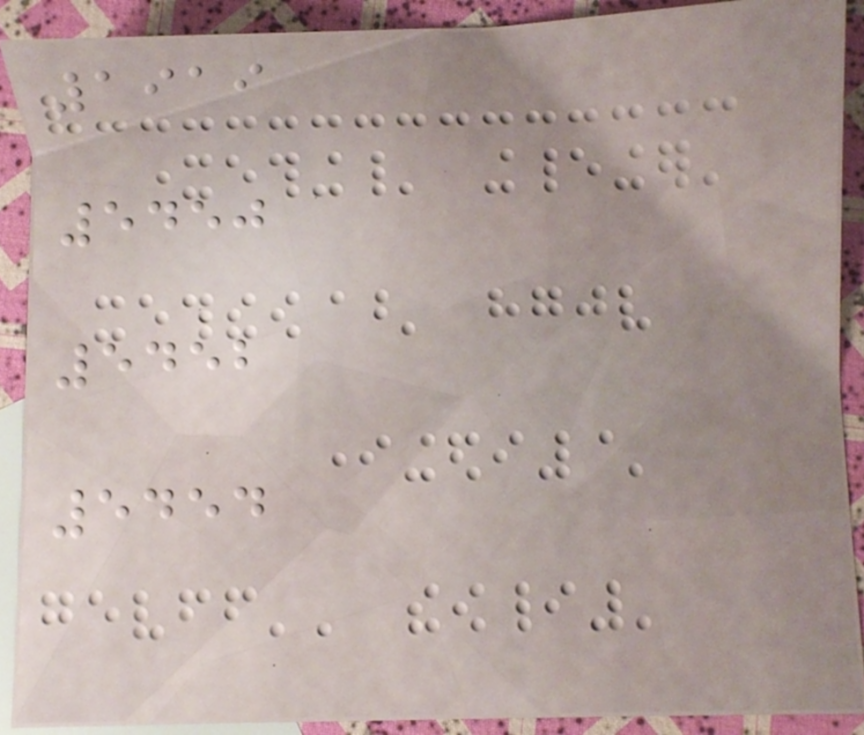1919
5450
5452
5454
